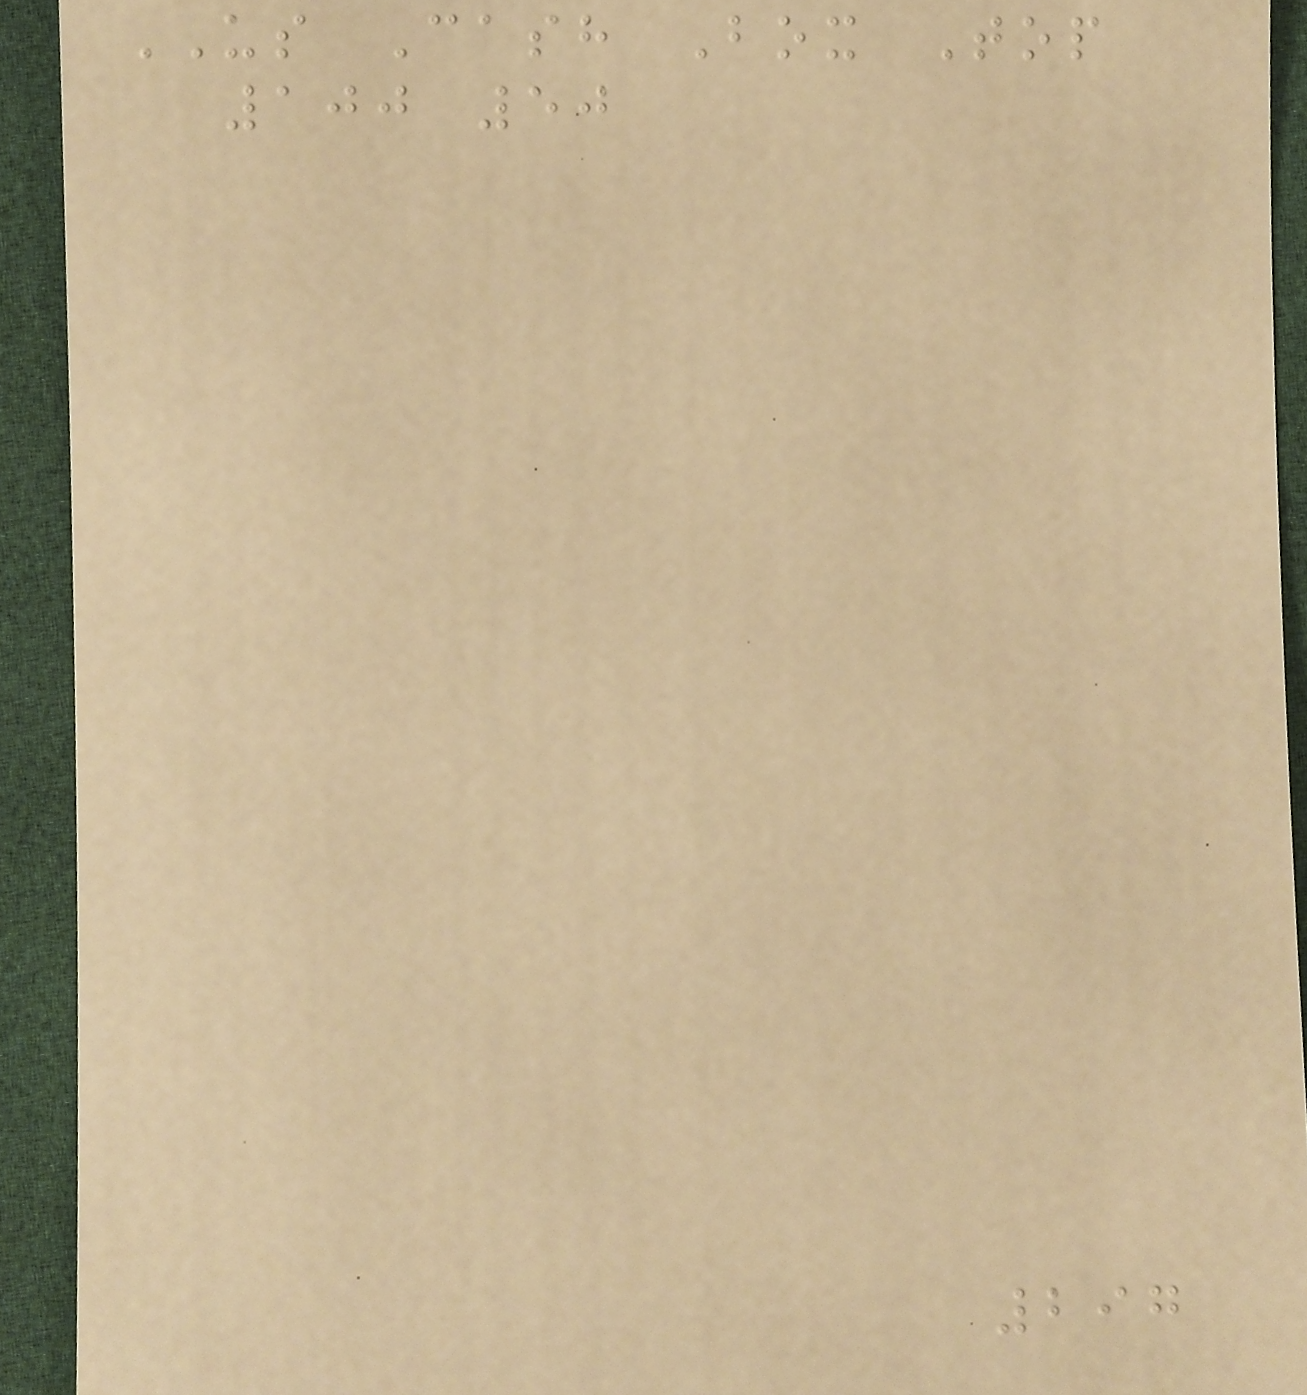US Cash Box Top
100 50
297
